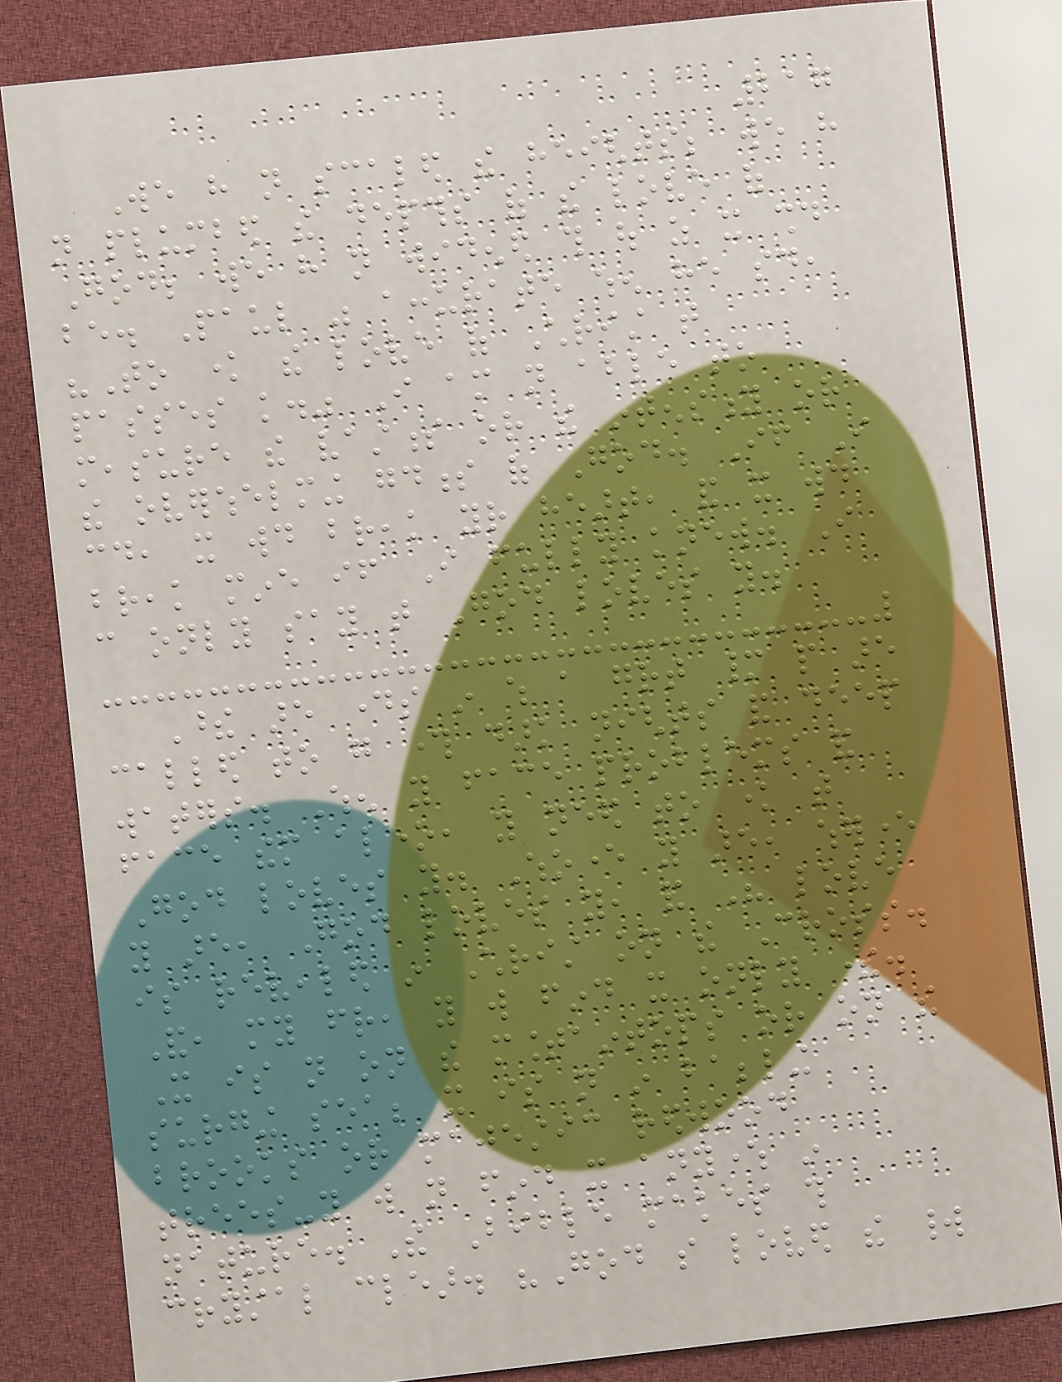217
We have not scaled the heights; we have
not plumbed the depths of the love of
God; we have not widened this out as it should
be. Paul was accurate when he said,
"To know the love of Christ that
passes knowledge." I am not able to
measure the vastness or the intensity or
the overwhelming goodness of God. If I
could, it would break your heart, and it would
break mine if I fully knew. I
can only say that God loves you.
These are days in which a great many people are
called to go through dark nights and deep
waters. When you face problems and
face them alone, you need to know that
God loves you. Whoever you are, wherever
you are, God loves you, and His love
is revealed in Christ on the Cross.
And, my friend, you will find it only there.
It is not on the mountaintops or on the
surging sea; it is not in babbling
brooks or majestic redwood
trees-you will not find it anywhere in
nature. The Bible makes this
crystal clear. "God so loved the world
